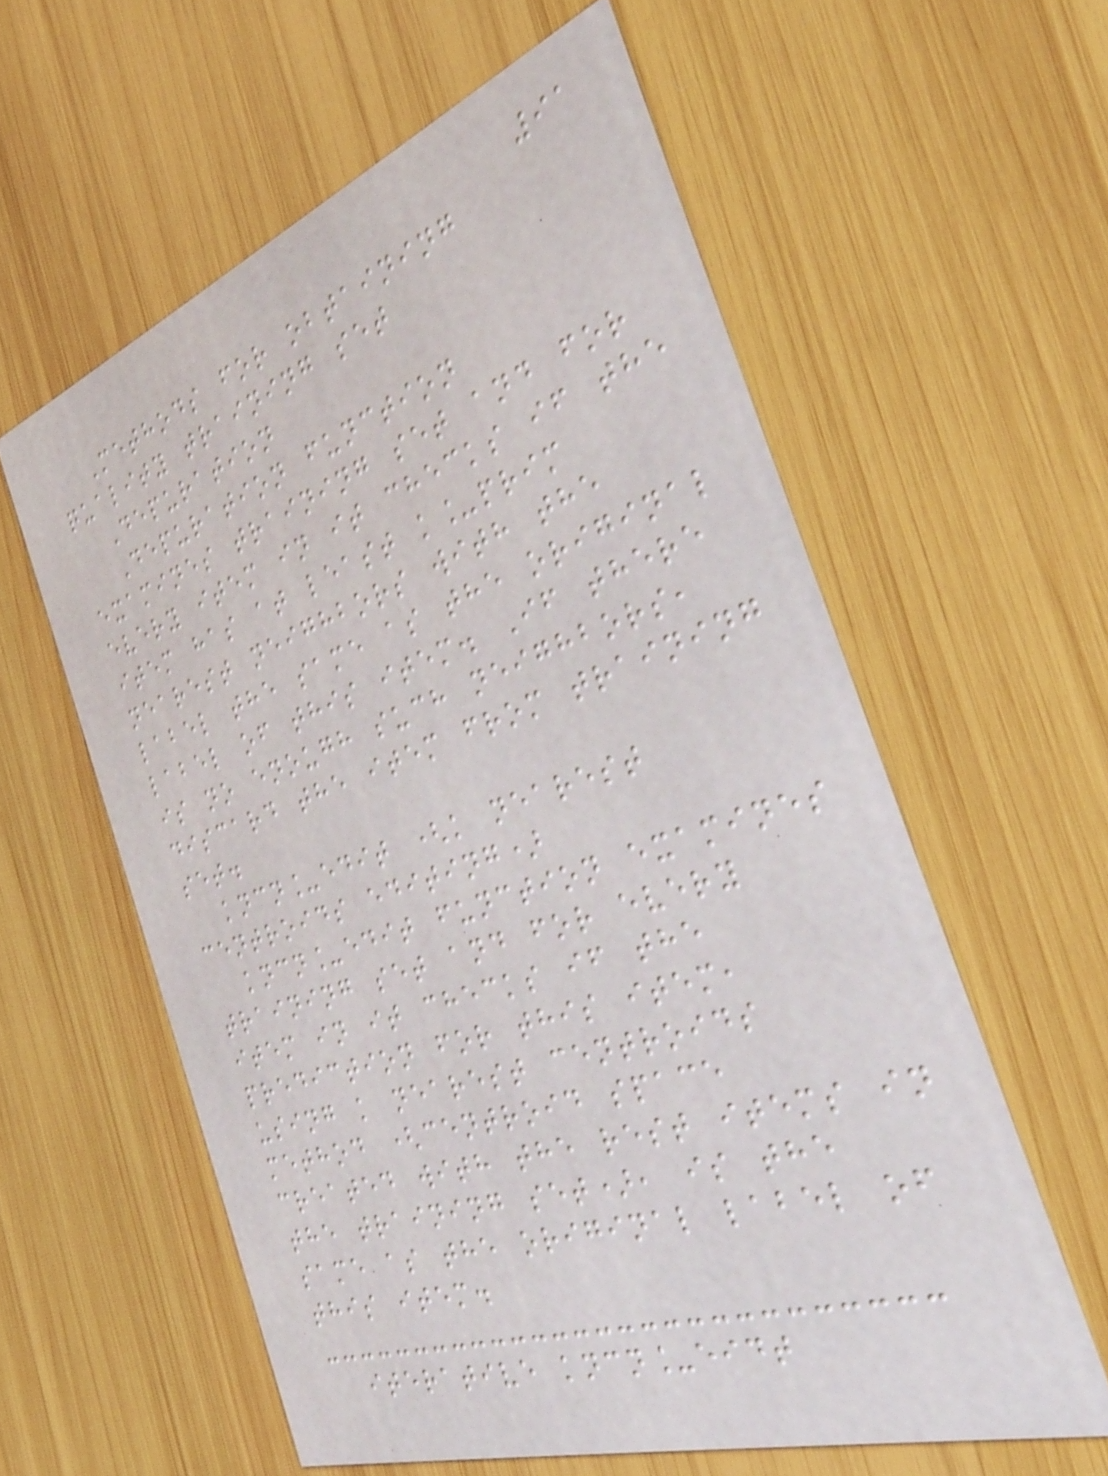91
Methods for obtaining
quality training set
Depuration
Depuration function
examines training set and for
every item in it checks if the
item has at least k_prim
nearest neighbors with the
label the same as the original
label of this item. If there
is no enough such neighbors,
discard the item from training
set.
kncn_edit (k nearest
centroids editing)
kncn_edit function examines
training set and for every
item in it checks if the
prediction for this item,
using k nearest centroids
method (centroid space
created with the rest items in
the training set), is the
same as the original label of
this item.
iterative kncn_eidt
